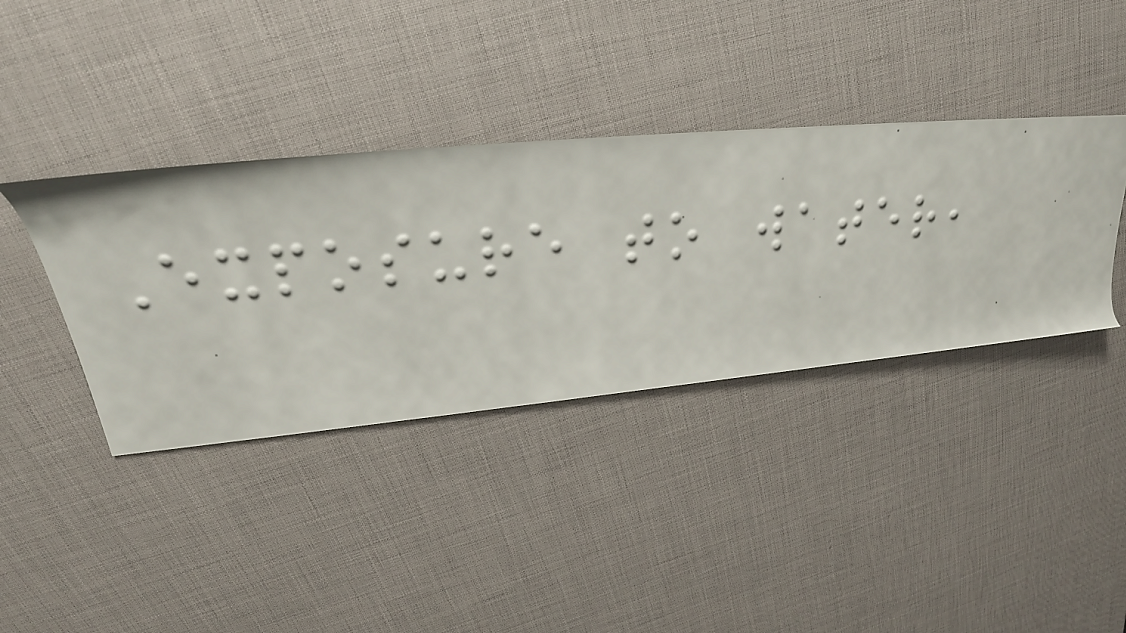Exposure to water,
